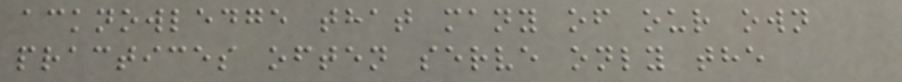acknowledge that many of our own
practices often serve only the
